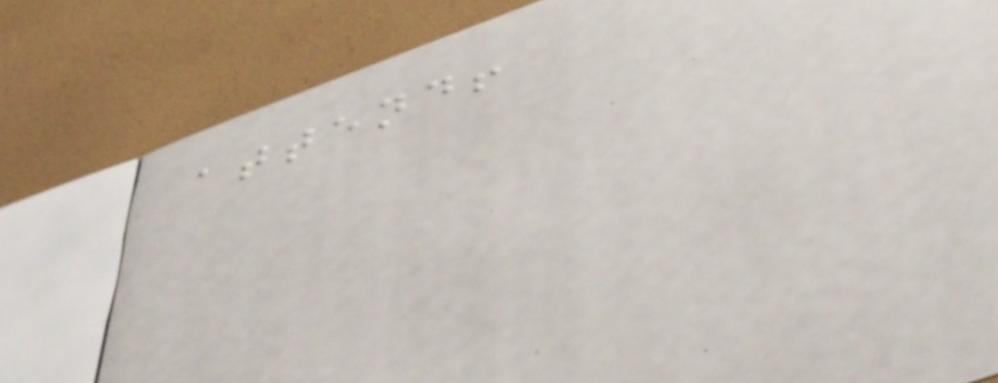attend!
